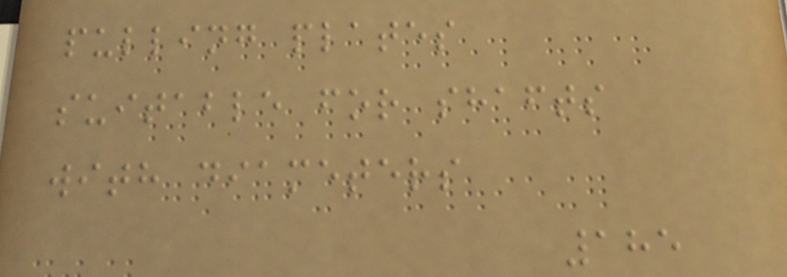pulling plates
suitable for shafts
with diameters
185
